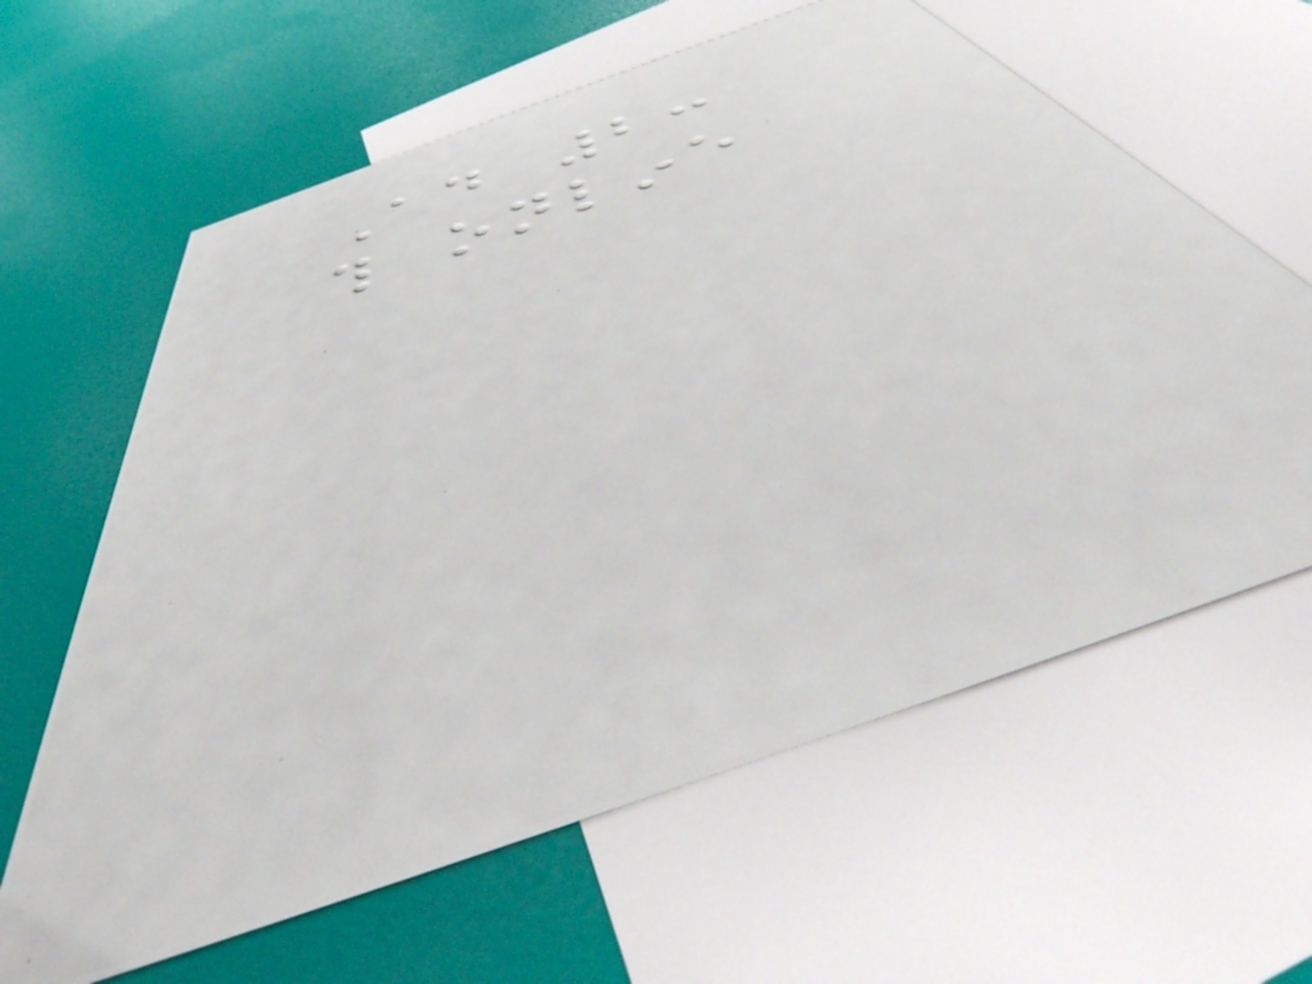Ad 2:
this online
